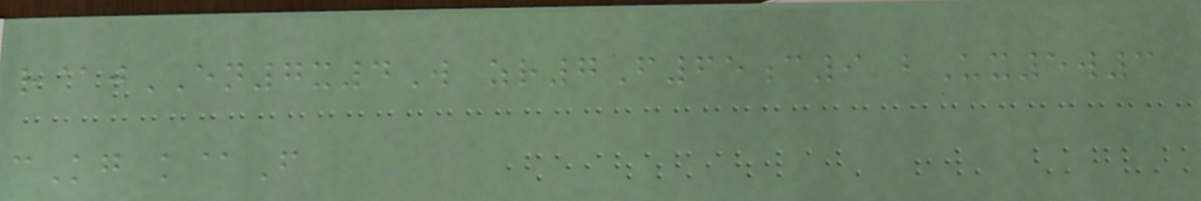r@jEN7x4W zr7F65c9 bUx5w3
cKg k@F
